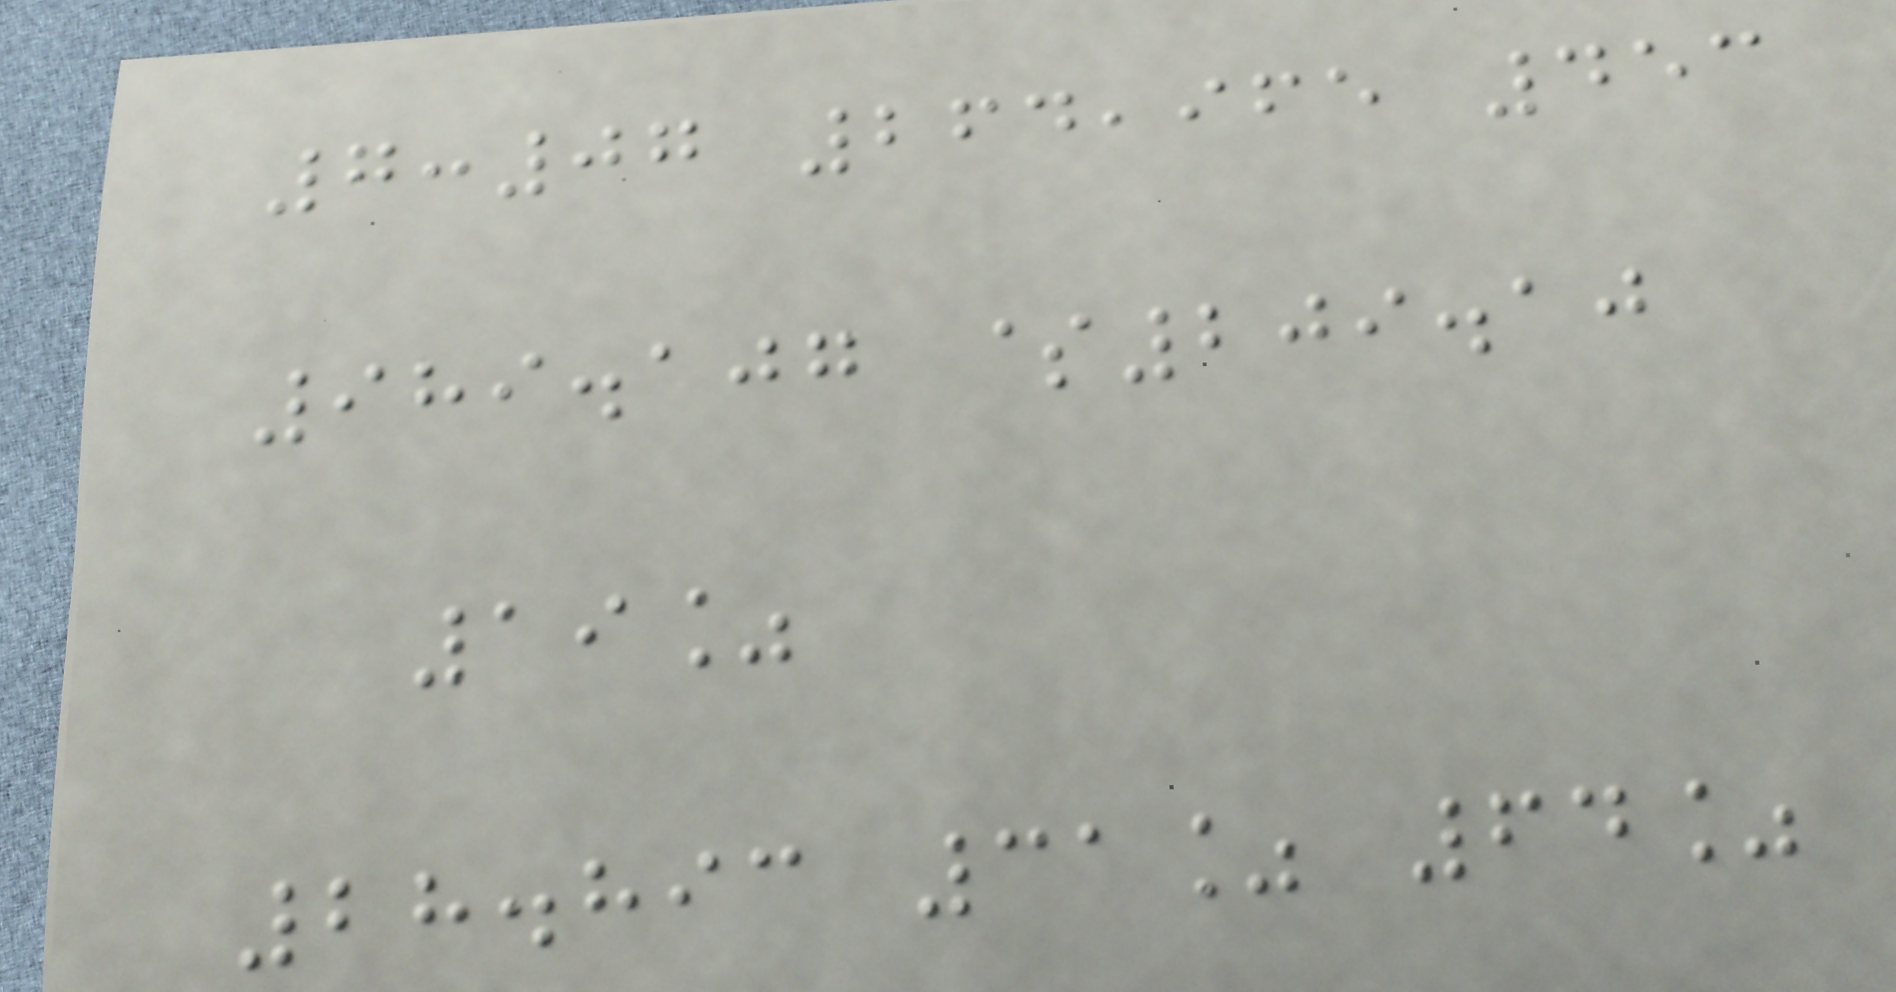7:07 264,965 453
989.107 $209.10
19%
28.893 31% 64%
